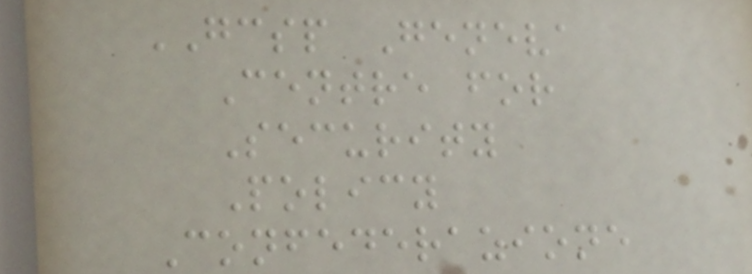GCSP Geneva
Centre for
Security
Policy
Confederazione
